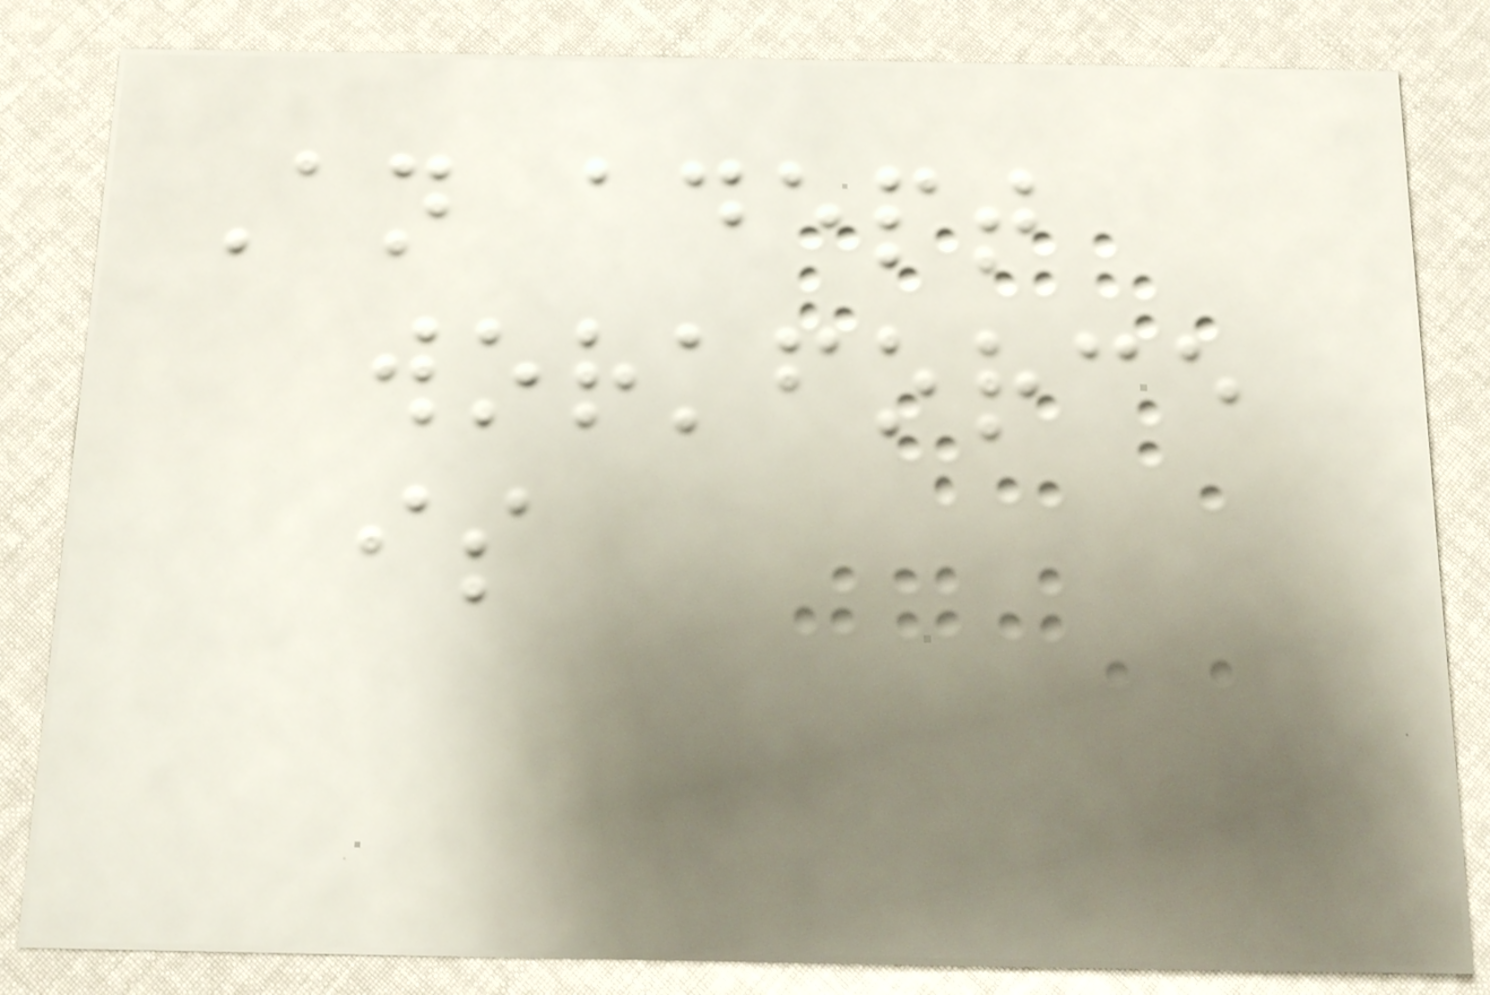An adept
workforce
is
